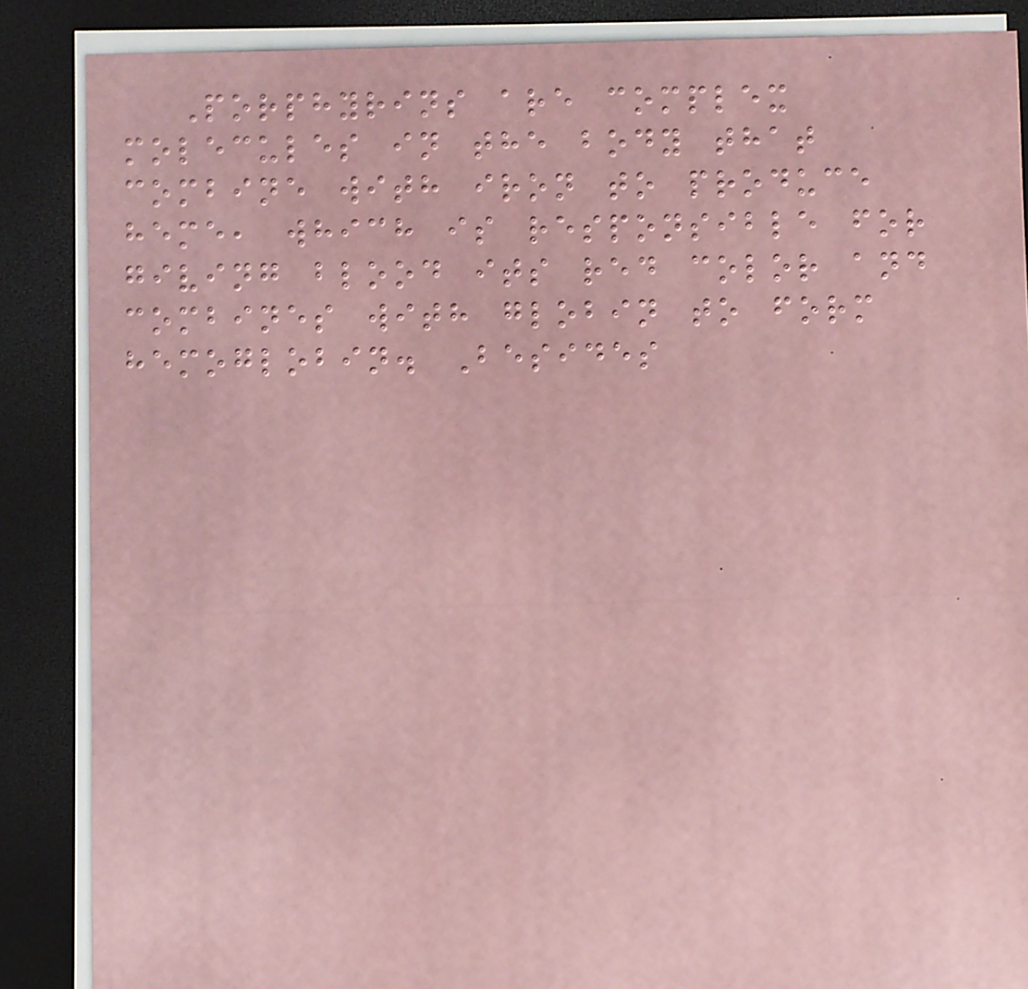Porphyrins are complex
molecules in the body that
combine with iron to produce
heme, which is responsible for
giving blood its red color and
combines with globin to form
hemoglobin. Besides
